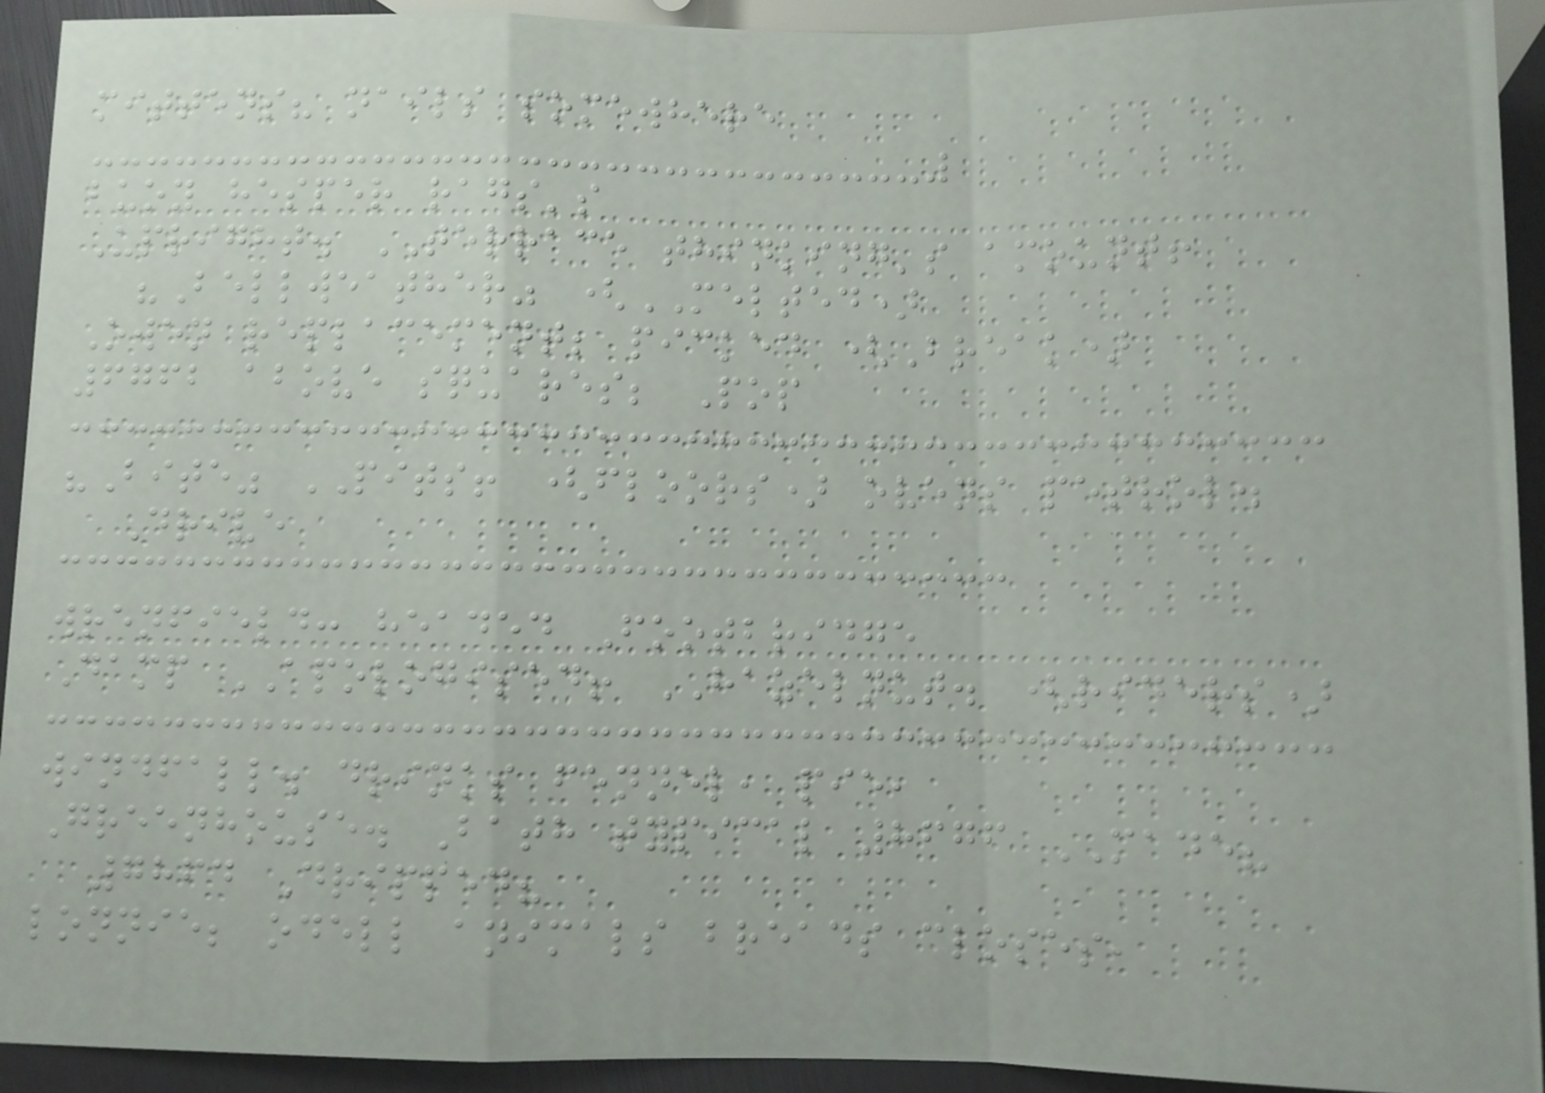mittens? nails somewhere
buoy hesper rags's
Upright. TERRACE thinking's amount!
"Bellweather" (MELTED)
Owen replacement; picked (Break)
6762 above squares; Pop
"Bite" PITS! (floors) ovens petrol.
Drive
wrenfield: headed Footbridge
Damp APOLOGISED! HAZELNUT. (riders)
windfall. drinks fennel, pie,
Greenhouse. Bath typical 8676 MADE?
7864 Dripped?
lonnie; odell animals breads closes,
